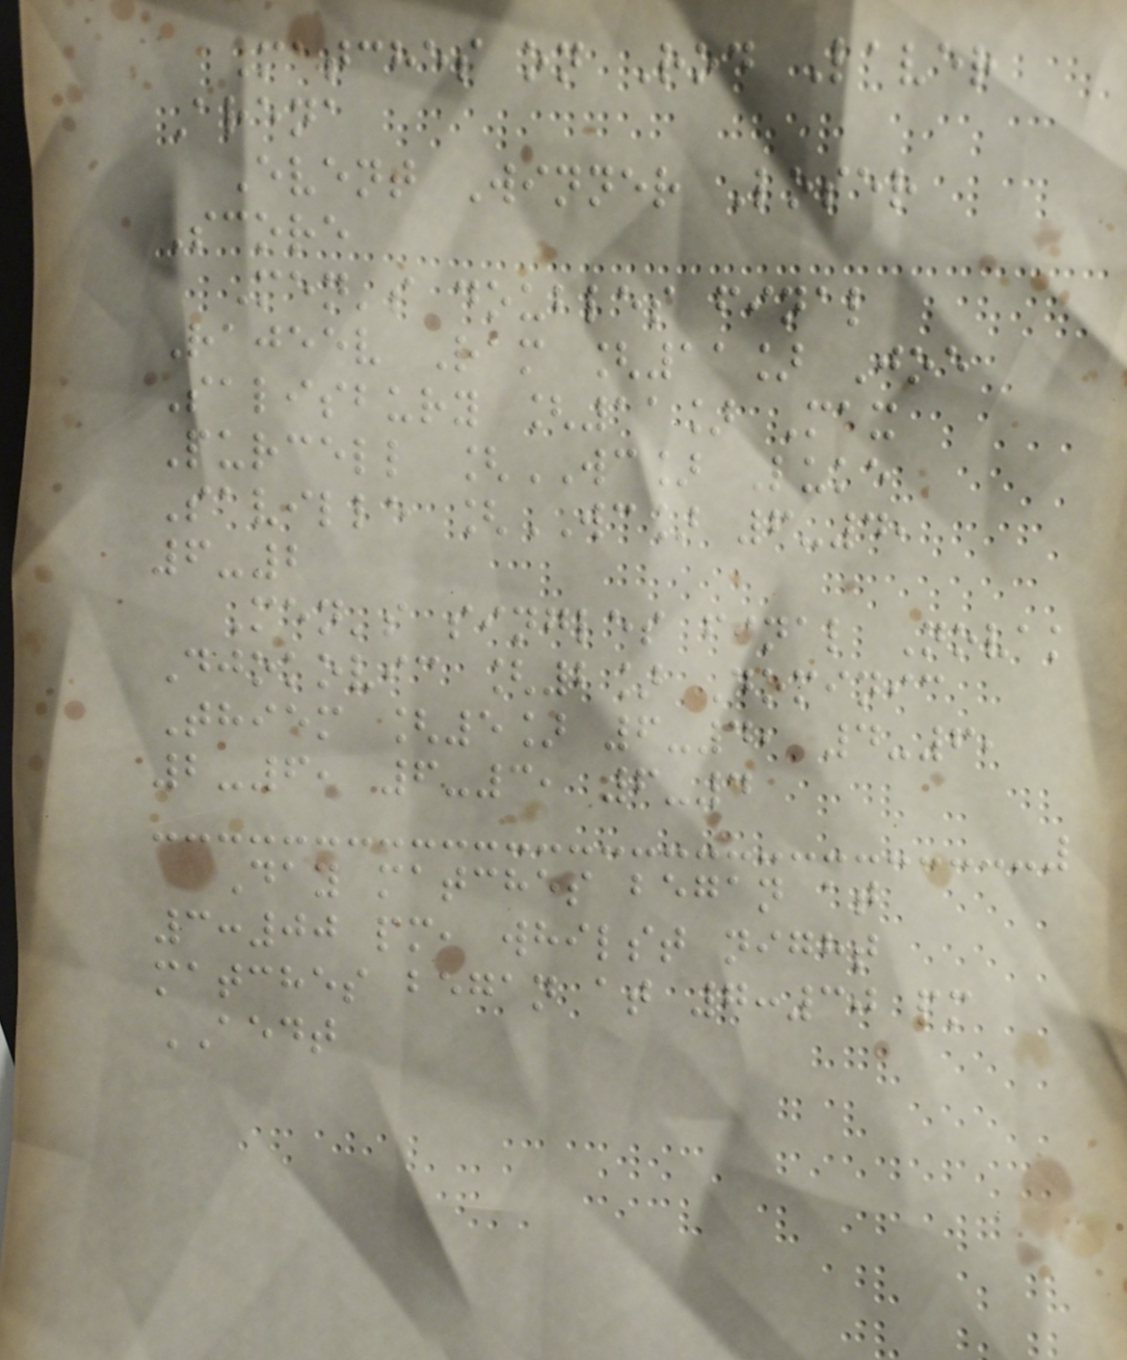Matches on Rod Laver
Arena
Event Winner Loser
Score
Men's doubles final
Rajeev Ram [11] Joe
Salisbury [11] Max
Purcell [WC] Luke
Saville [WC] 6-4,
6-2
Men's singles final Novak
Djokovic [2] Dominic
Thiem [5] 6-4, 4-6,
2-6, 6-3, 6-4
Day matches began at
3:00 pm, whilst night
matches began at 7:30 pm
AEDT
